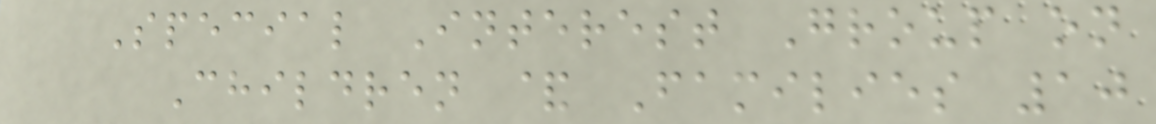Special Interest Group on
Children & Families 10
